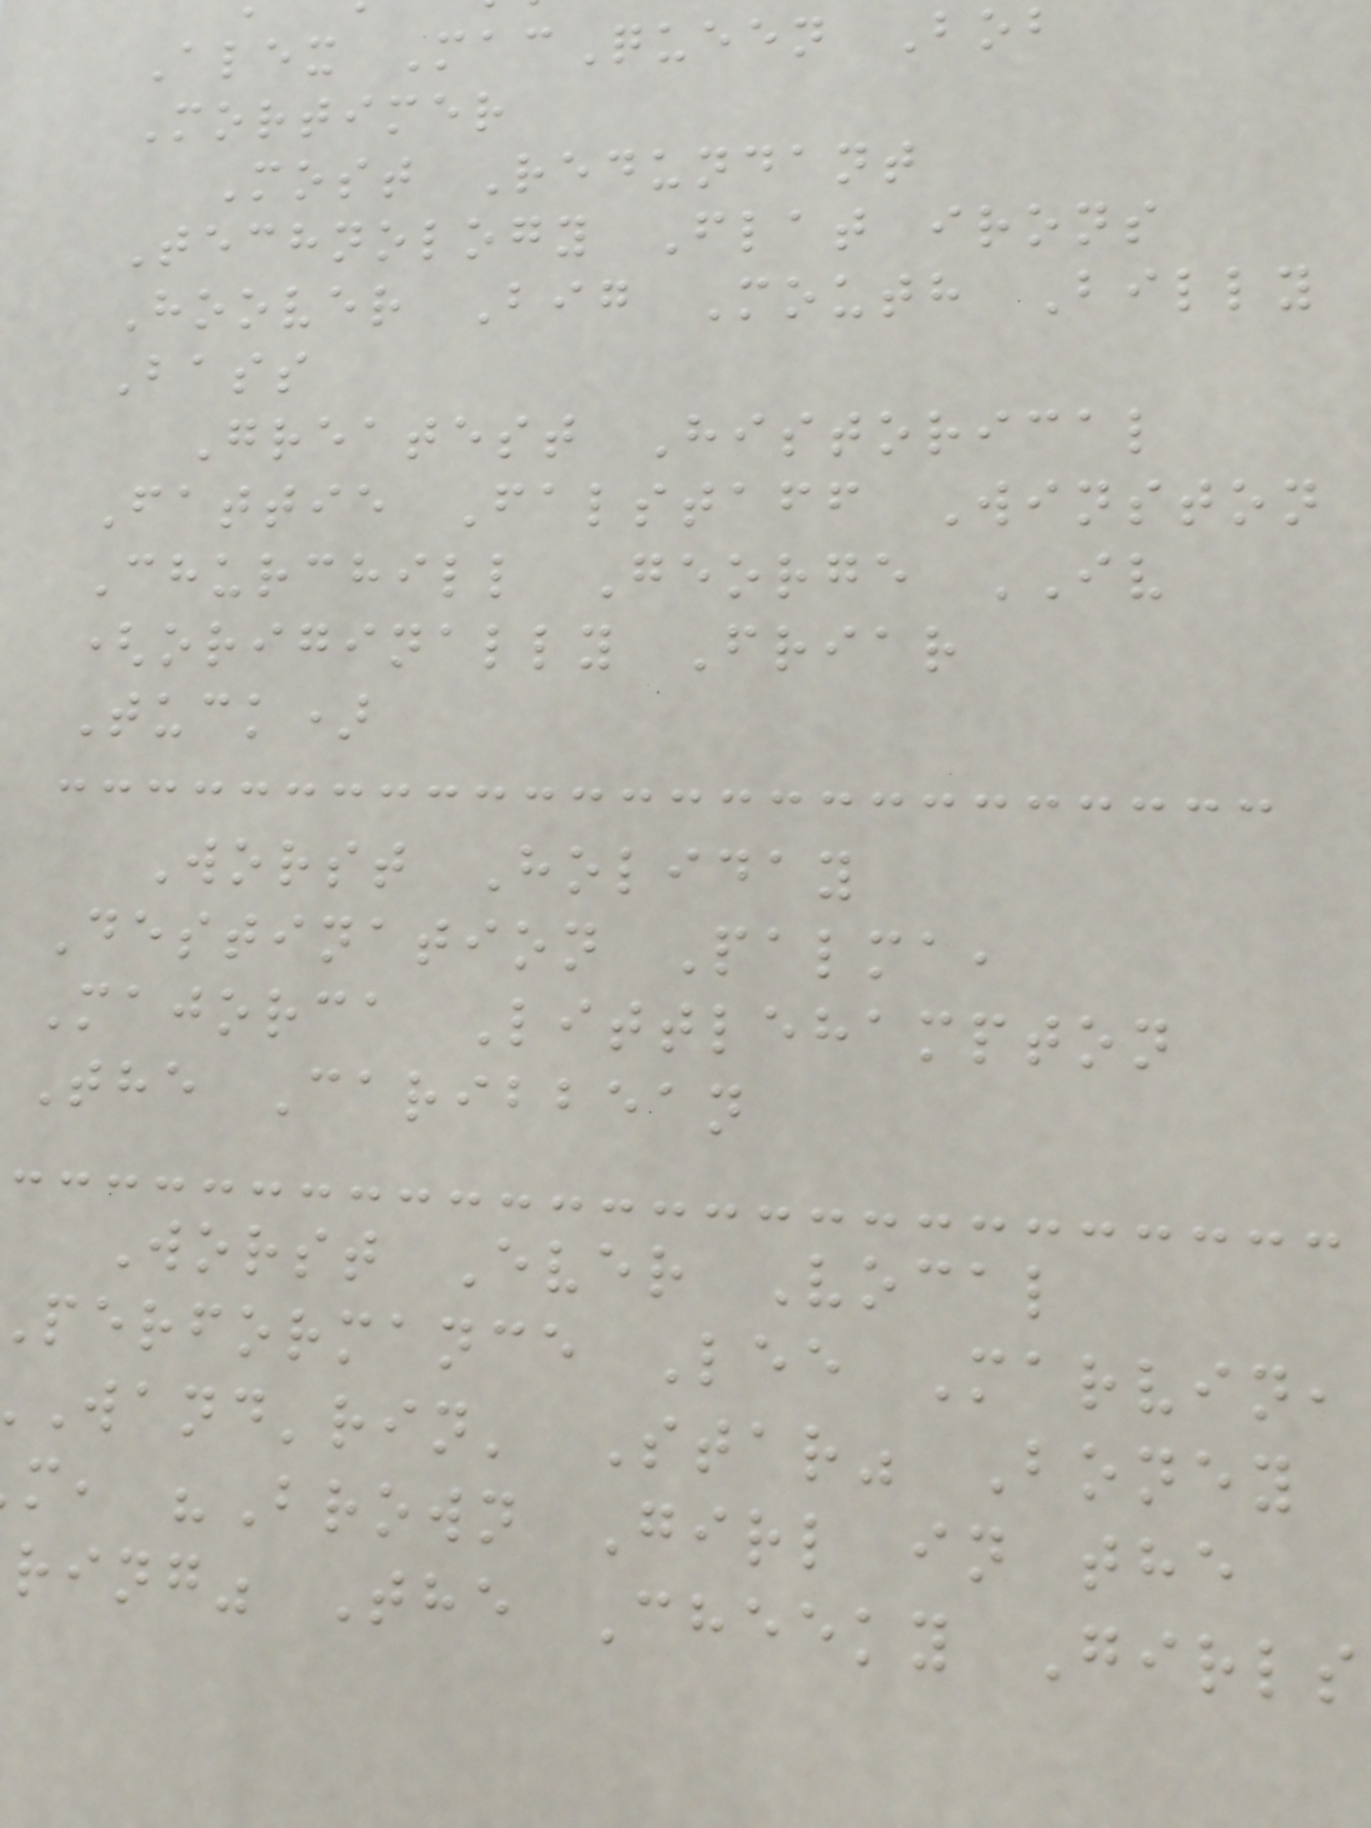Alex MacQueen Bob
Mortimer
Most Redundant
Technology Flat irons
Hoover Big Mouth Billy
Bass
Greatest Historical
Fattie Falstaff Winston
Churchill George IV
(originally Friar
Tuck)
Worst Holiday
Destination Palma,
Majorca Littlehampton
The Caribbean
Worst Ever Vocal
performance Lee Marvin,
Wand'rin' Star" Boney
m, "Brown Girl in the
ring" The Cheeky Girls
